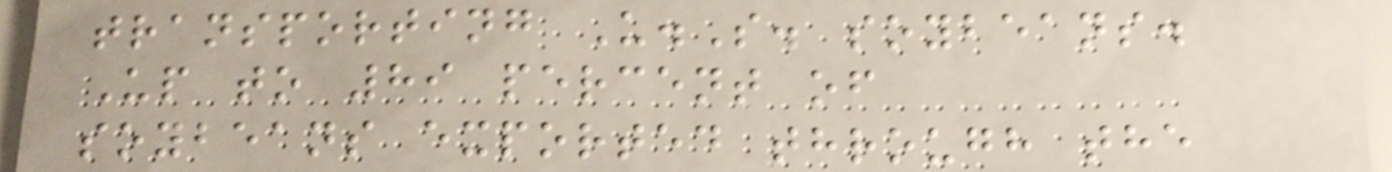transporting U.S. soybeans.
Up to 89 percent of
soybeans exported through the
